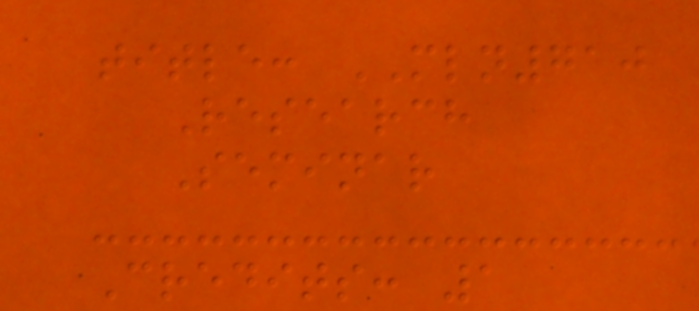title: MLN710
Research
Seminar
Credits: 1
